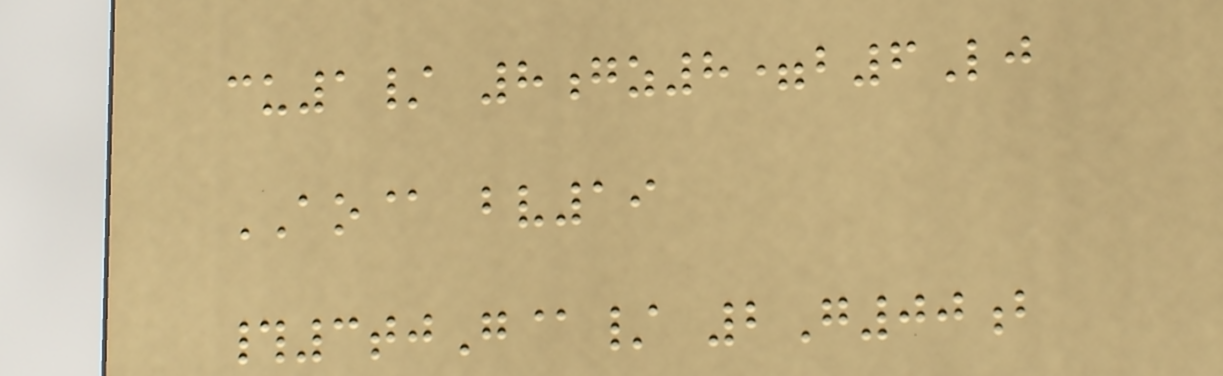cu1/ 8gz8=b6Lj
AO@ bv19
#3tjG@/ 2G00b
